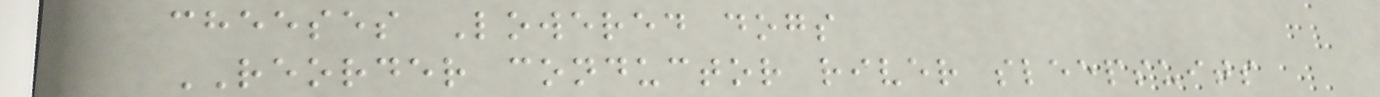cheeses Lowered dogs
REORDER conductor river sleepsuits
